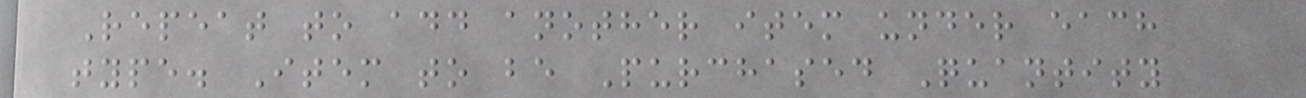Repeat to add another item under each
type. Item to be Purchased Quantity
